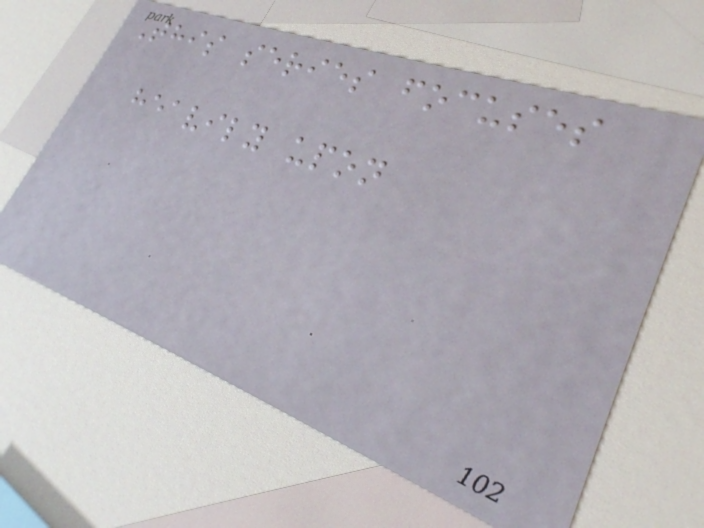This series focuses
heavily upon
